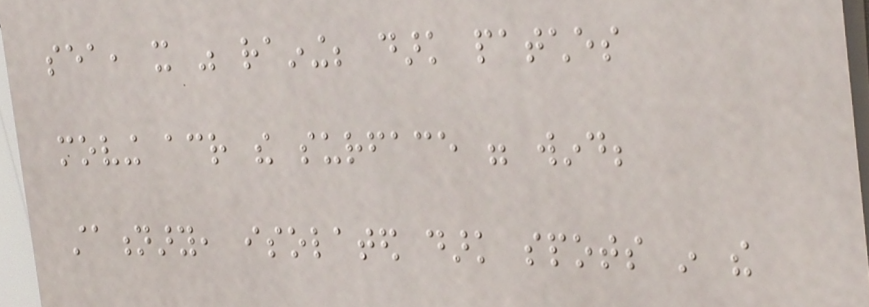sea, it was raining; dark patches
moving across the surface were wind;
stationary, isolated dark spots in the
